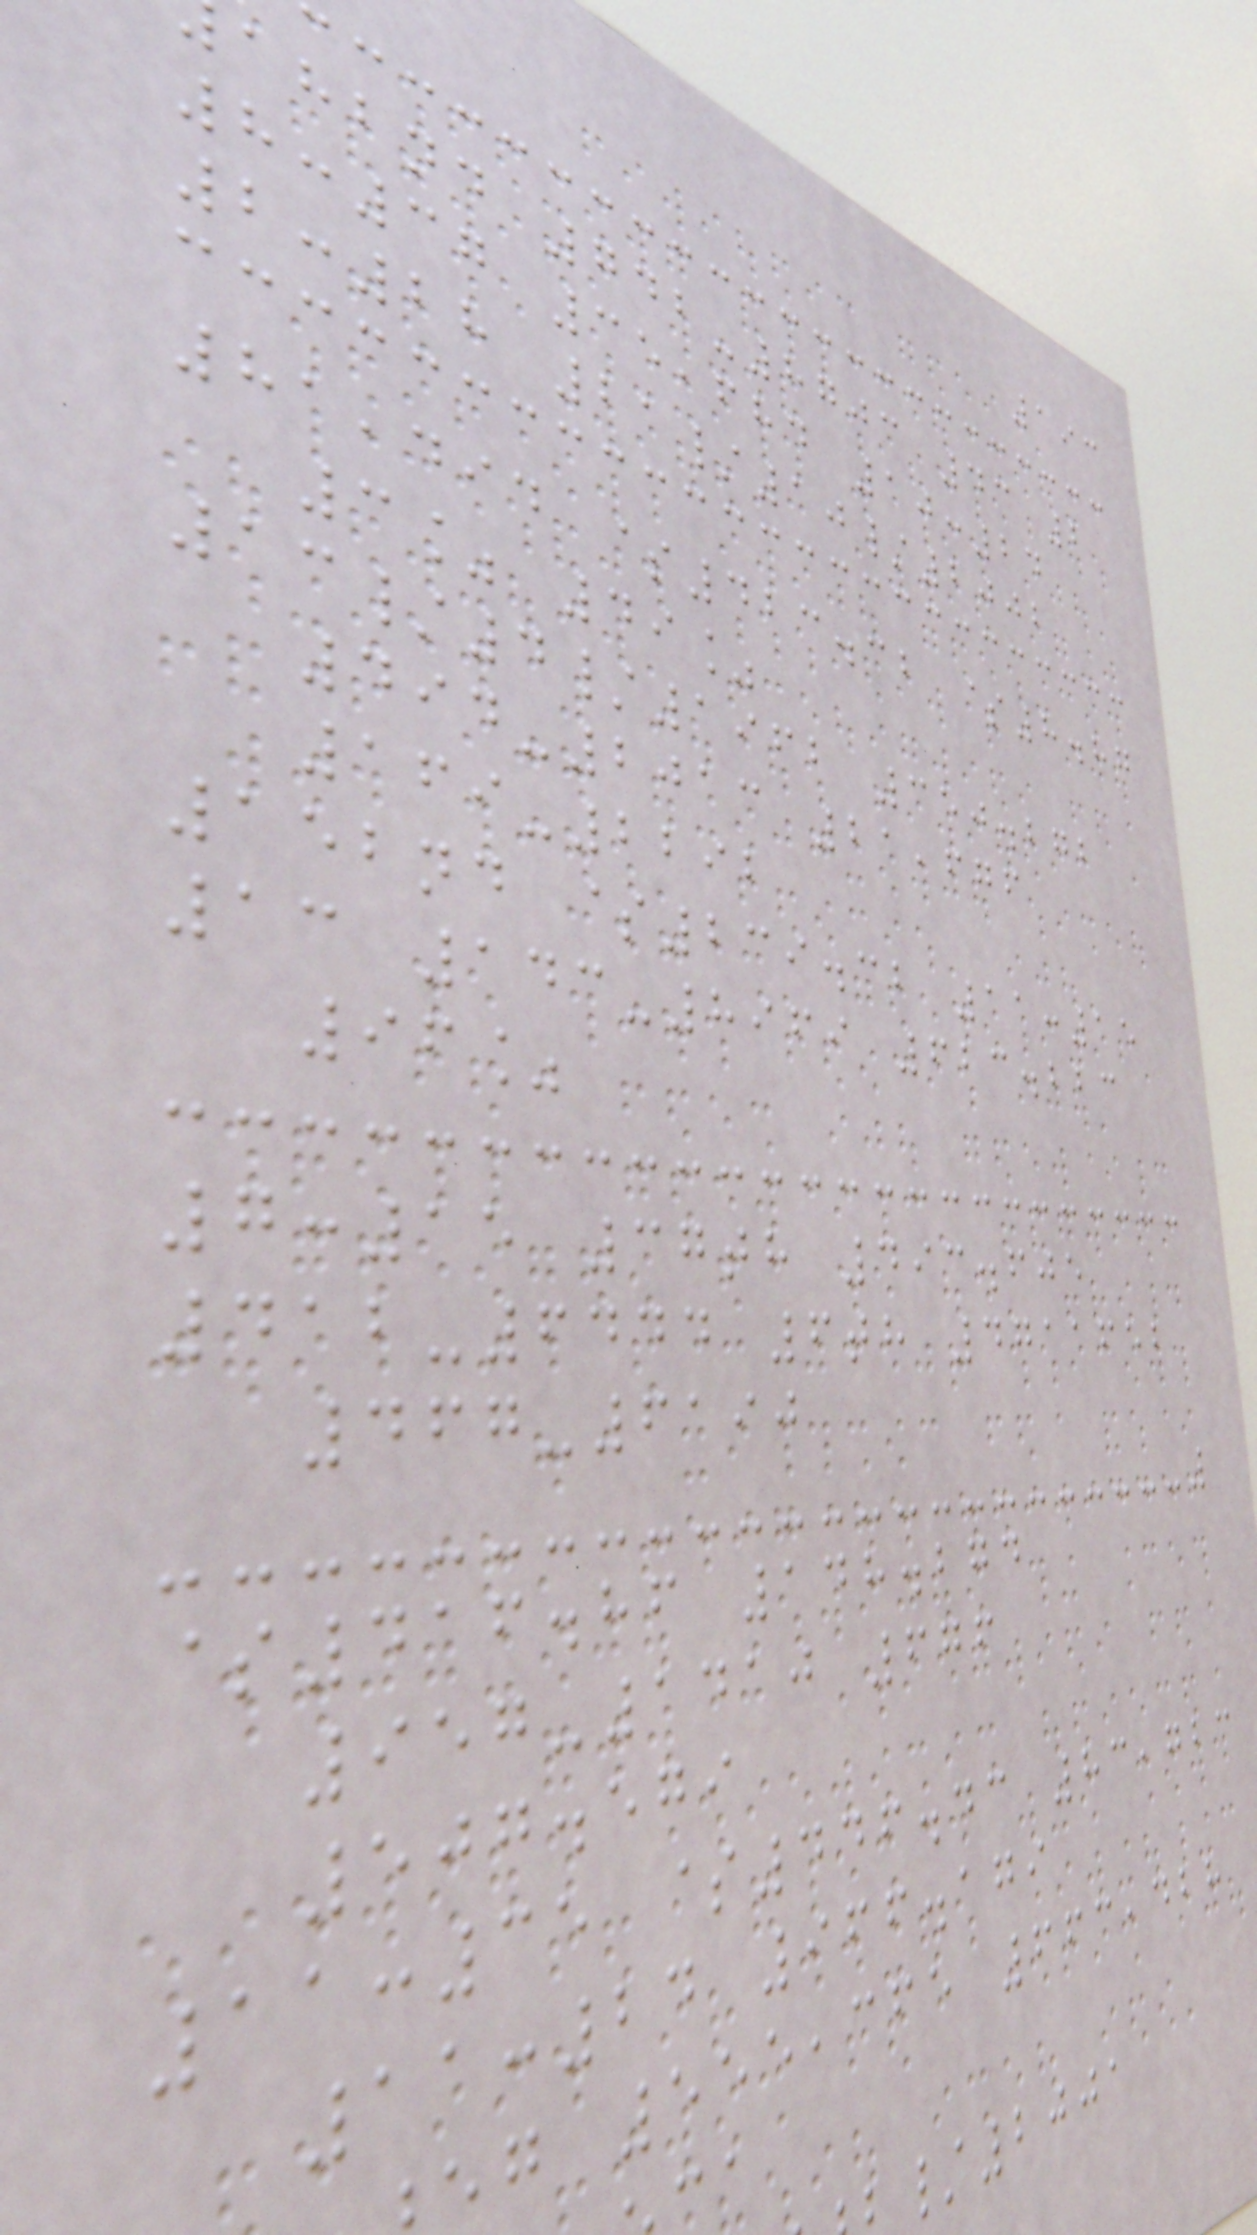193
ahbnd 742-8703 43 2
8:37 35,684 10:24
2:28 21/10/2002
81,494 $423.32 $8.87
3% 49%
13/4/1962 350.272
494-2013 21,676
169-2292
152nd $239.32 11:15
13 143-8969 623.223
96%
7:15 37th 493.605
412-6444 6th 4711652
467-6190
$416.86 148.274
957-1410 676
507.579
11:35 $446.43 83,723
11:24 966.179
g 555,365 663,428
/2001
